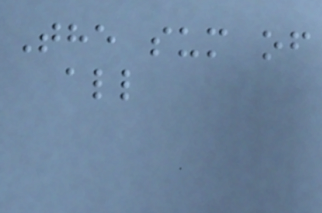The sum of
all
